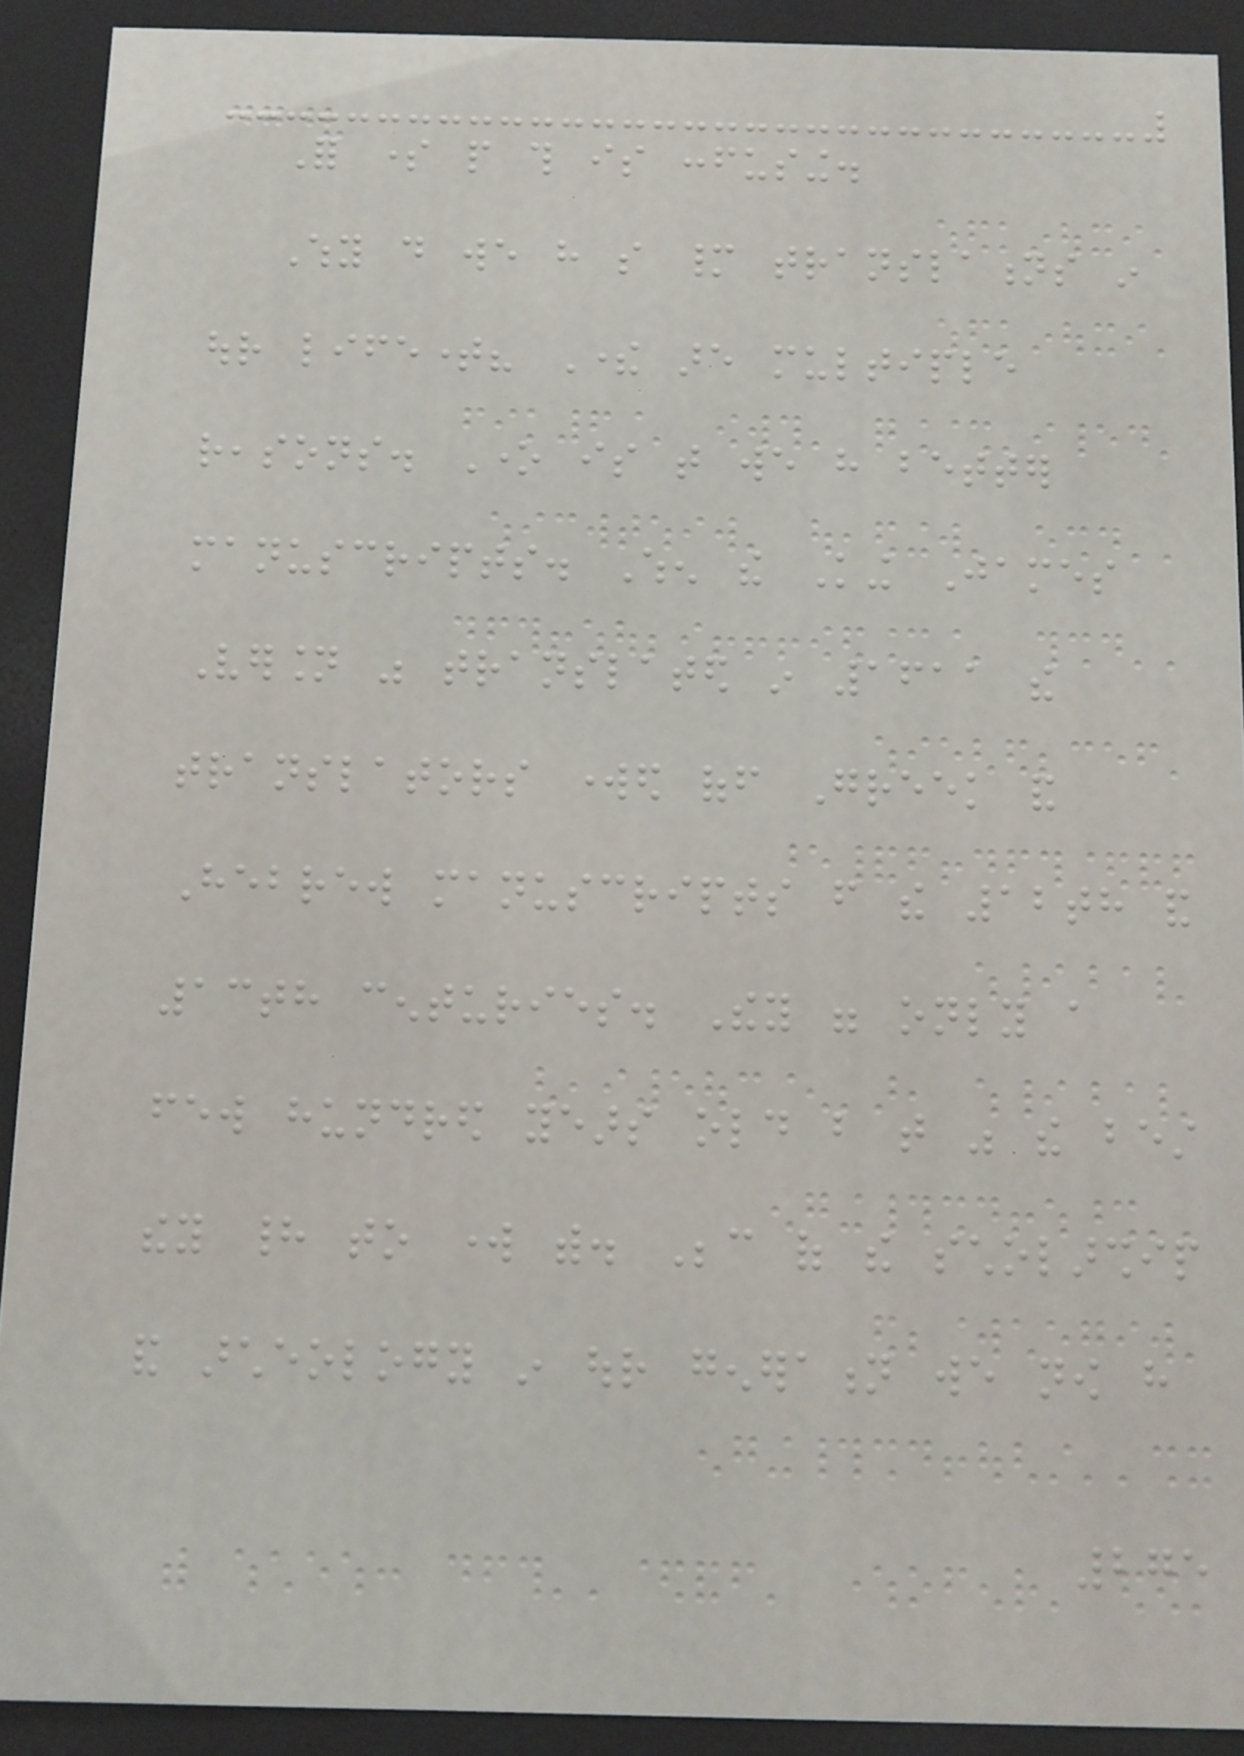For some people this is confusing.
Why do we have so many translations in
our lifetime? There are multiple
reasons. One is that we have better
manuscripts. When the King James
Version was translated in 1611 the
translators worked off Greek and
Hebrew manuscripts from the 12th and
13th centuries. They were only a
few hundred years old but that was the best
they had to work with. Because of the scholarship
and archeology in our generation we now have
275
